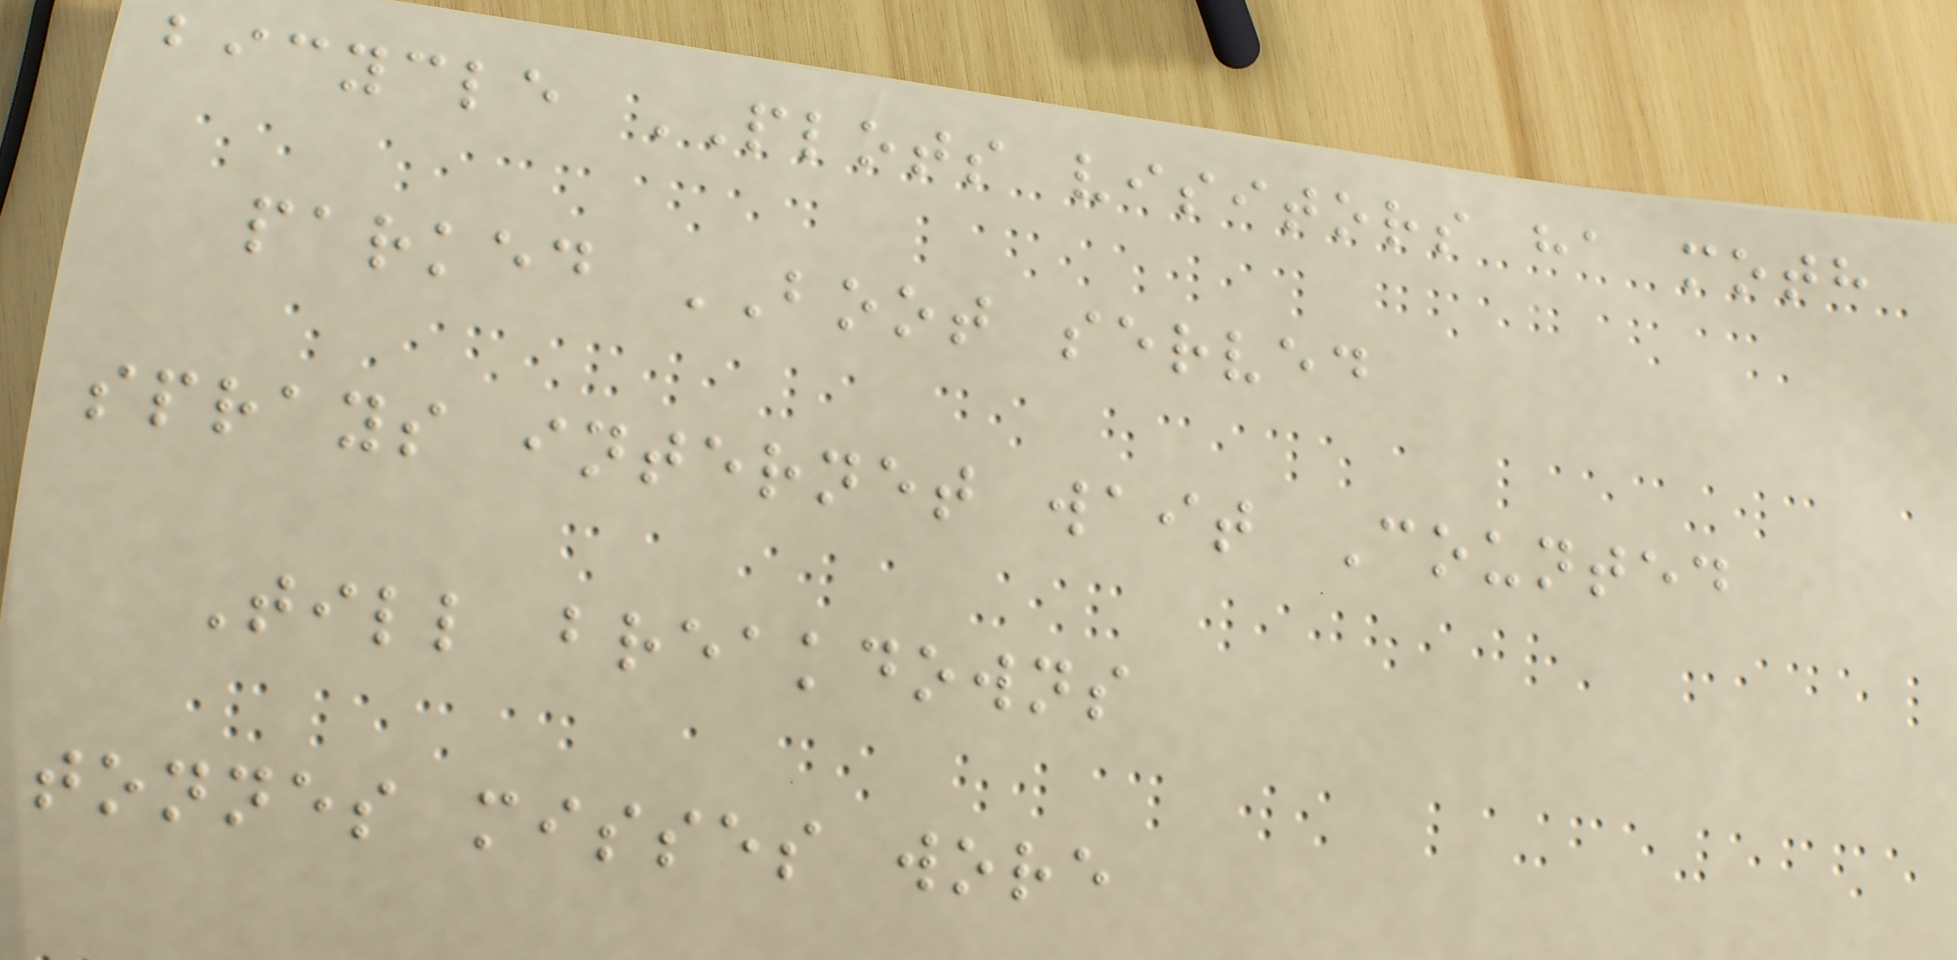bicycle PLOTS visitors ha moth
parked BOOT served
sprays internet wait Counted
Till breakdowns
tonnes misses wore
